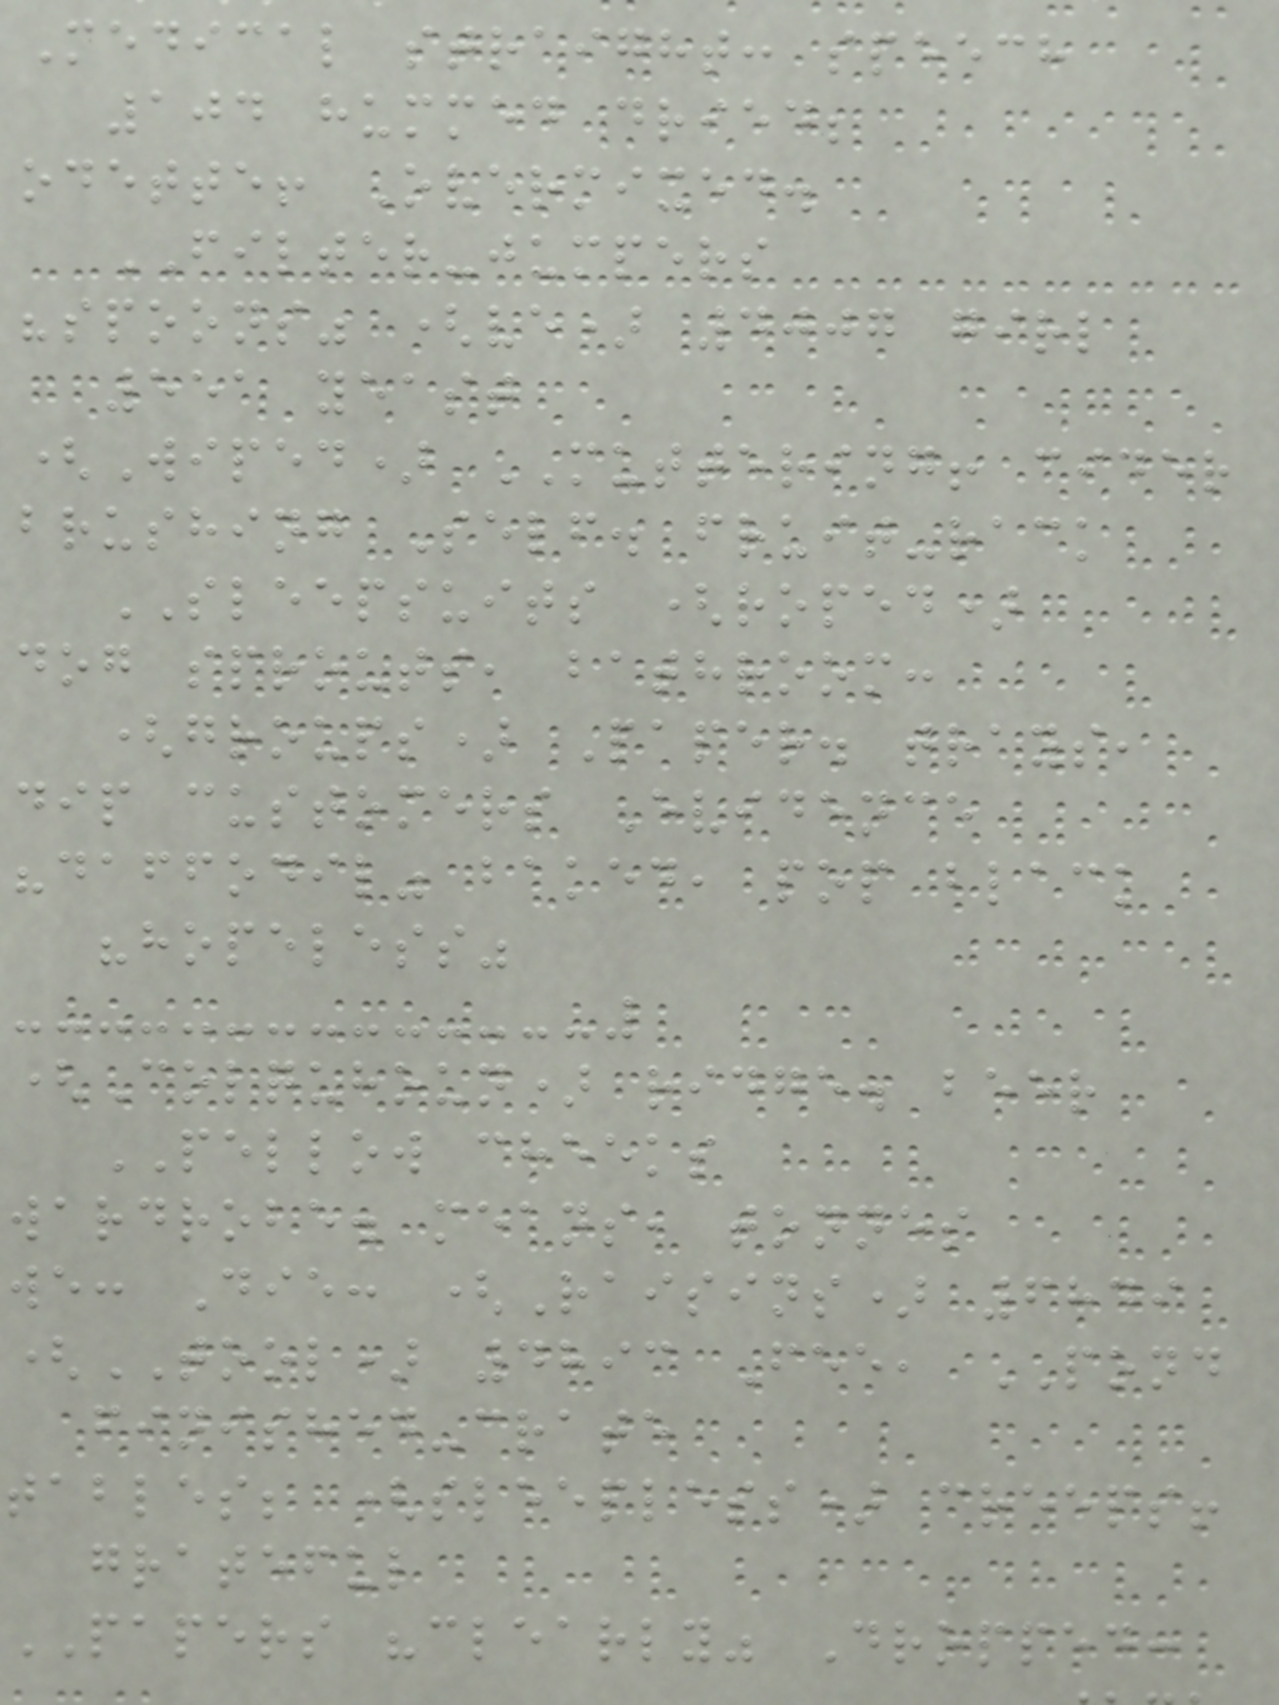Medical straight: speech
104 hummed dried;
odette! Overmixed.
FILTER-jumpers
"spoons" (ve) 4007 girl
551 yeast
(Wiped) MUTTERING! cider
brushing Self. fruit-rack
SLEEPSUITS (roped)
dog sprouts, bathroom:
(groups) Paper. trays,
dip customers Evidence
"daffodil" baked, pop black
"hopeless"
(Colquhoun) ridge. beer
PELLOW cheeks
wardrobe. means, tonnes
we: Die: (Raisins) 6849
(TOOL) 4893 Fee, POND
finished-crate
tables; (sleepless) creeps!
grateful
PAPERS "clearly" Dropped:
